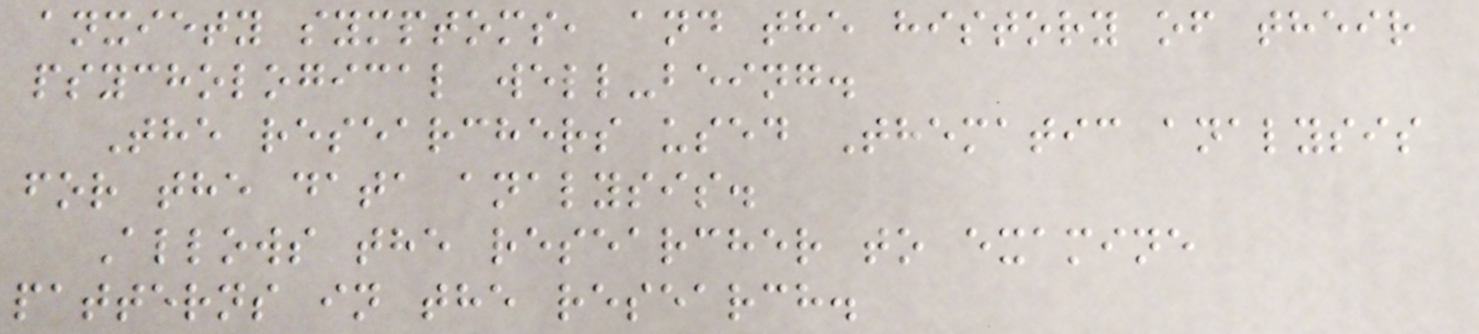anxiety symptoms, and the history of their
psychological well-being.
The researchers used Thematic analysis
for the data analysis.
Allows the researcher to examine
patterns in the research.
